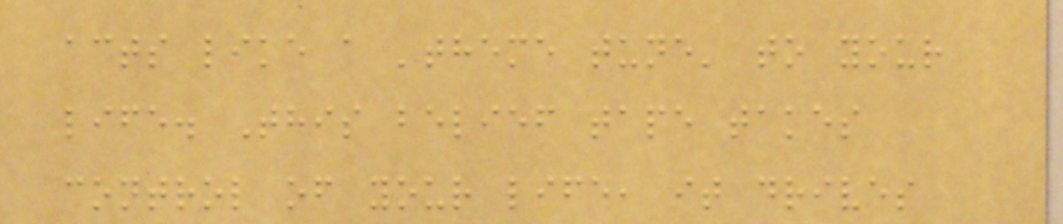acts like a 'theme tune' to your
life. This belief tape takes
control of your life, it drives
